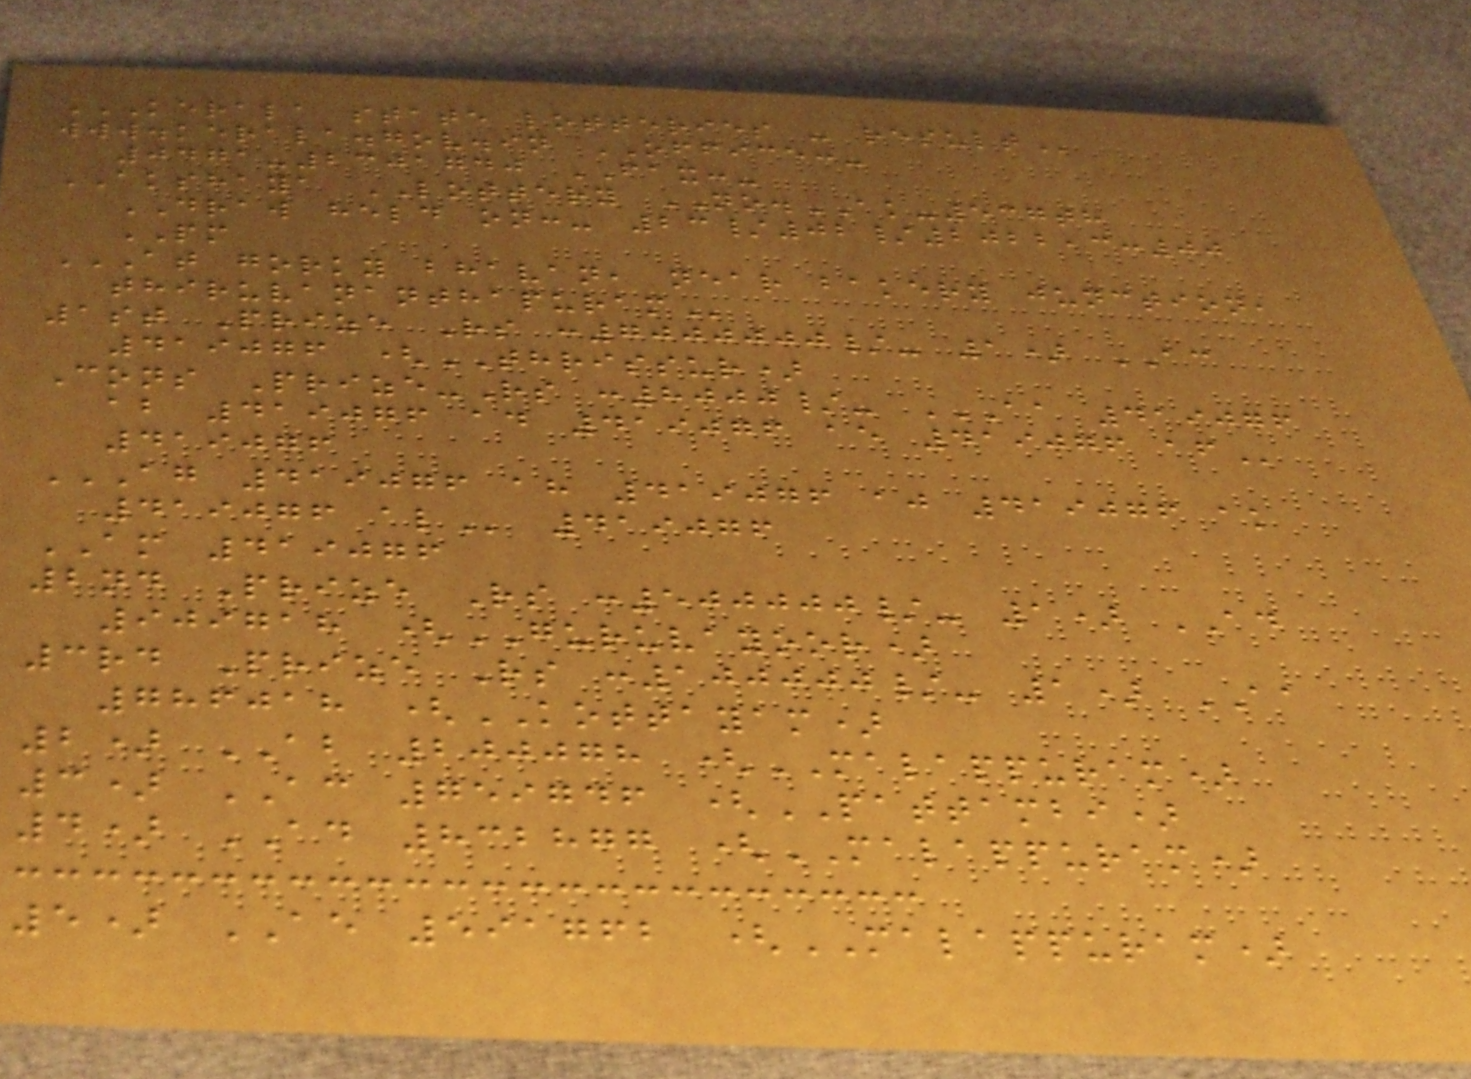KERALA STATE LOTTERIES - RESULT
www.kerala.gov.in OFFICE:-
0471-2301740 FAX:-
AKSHAYA LOTTERY NO.AK-537th
DRAW held on:- 23/02/2022,3:00
PM
AT GORKY BHAVAN, NEAR BAKERY JUNCTION,
THIRUVANANTHAPURAM
1st Prize Rs :7000000/- 1) AC
419076 (THRISSUR)
Cons Prize-Rs :8000/- AA 419076
AB 419076 AD 419076 AE 419076 AF
419076
AG 419076 AH 419076 AJ 419076 AK
419076 AL 419076
AM 419076
2nd Prize Rs :500000/- 1) AD
909718 (GURUVAYOOR)
3rd Prize Rs :100000/- 1) AA
786018 (KOTTAYAM)
2) AB 200078 (MALAPPURAM)
3) AC 759746 (PATTAMBI)
4) AD 832877 (MALAPPURAM)
5) AE 591762 (MALAPPURAM)
